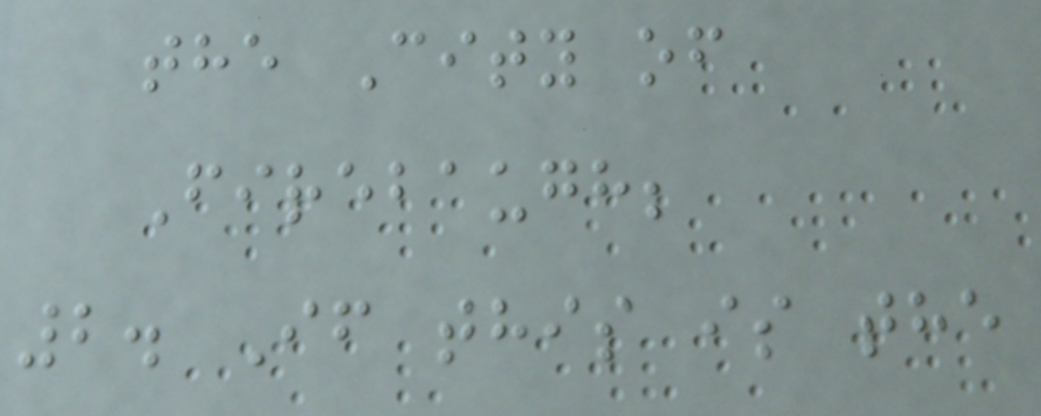the City of
Firebaugh;
2. If this is the
